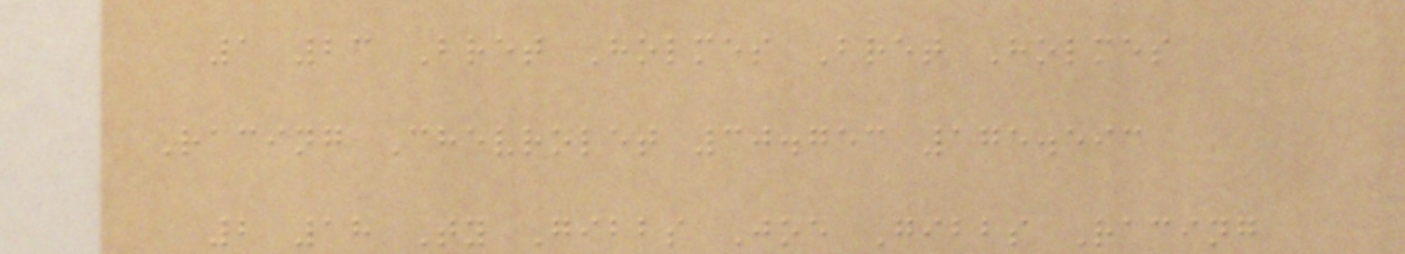1 23 Bret Holmes Bret Holmes
Racing Chevrolet 30.753 175.593
2 18 Ty Gibbs Joe Gibbs Racing
